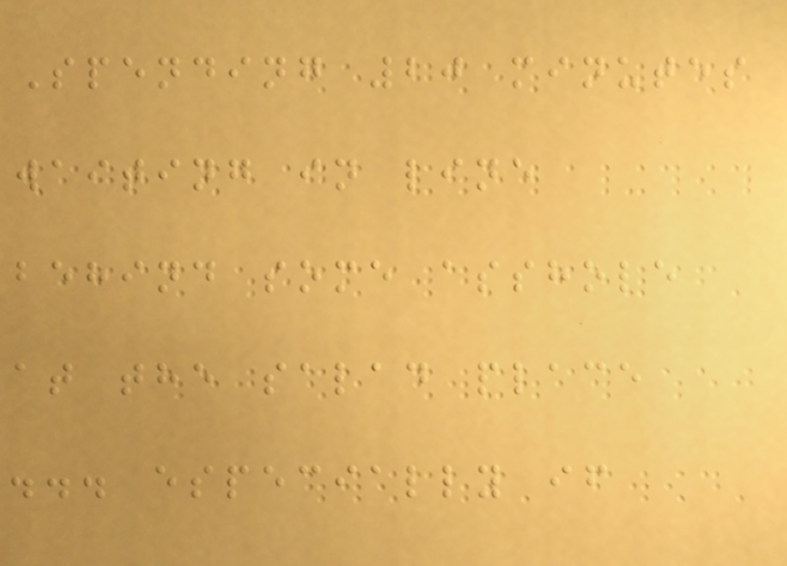Spending 20 minutes
waiting in line
behind some asshole
at the salad place
... especially if
